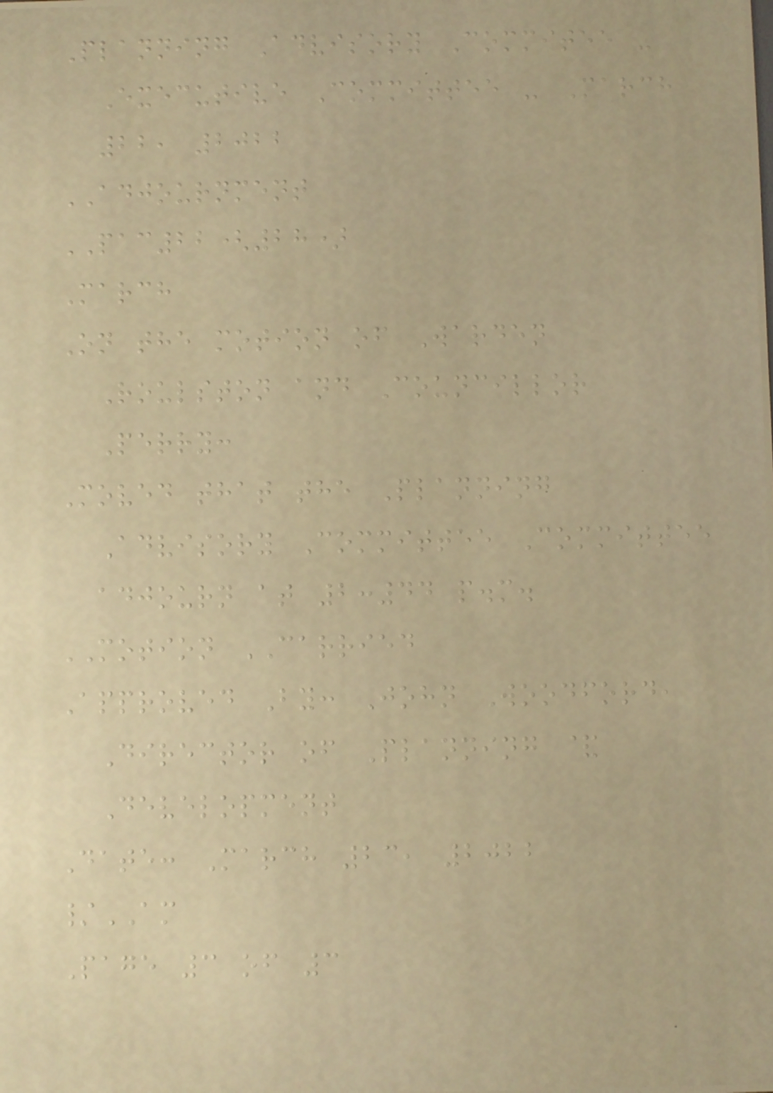Planning Advisory Commitee -
Executive Committee - March
22, 2022
ADJOURNMENT
PAC22(28)
March
On the motion of Warden
Roulston and Councillor
Perry:
Moved that the Planning
Advisory Committee Committee
adjourn at 2:44 p.m.
MOTION CARRIED
Approved By: John Woodford,
Director of Planning &
Development
Date: March 23, 2022
/AM
Page 3 of 3
